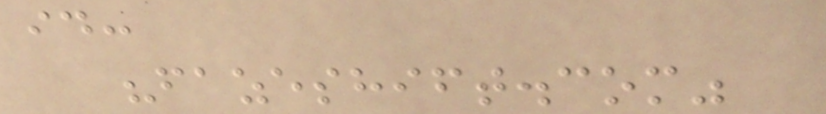id:
"fazeshift.com"
